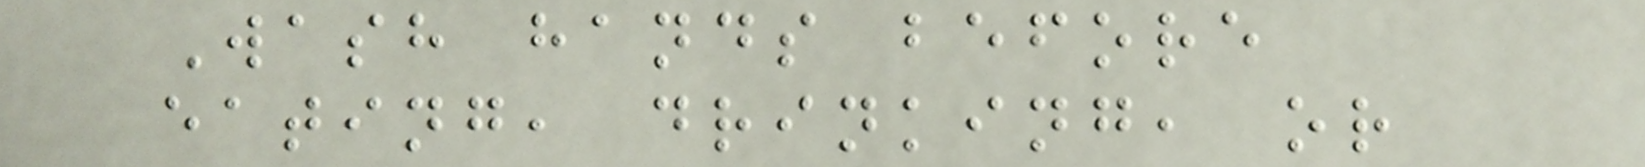Wash hands before
eating, drinking, or
